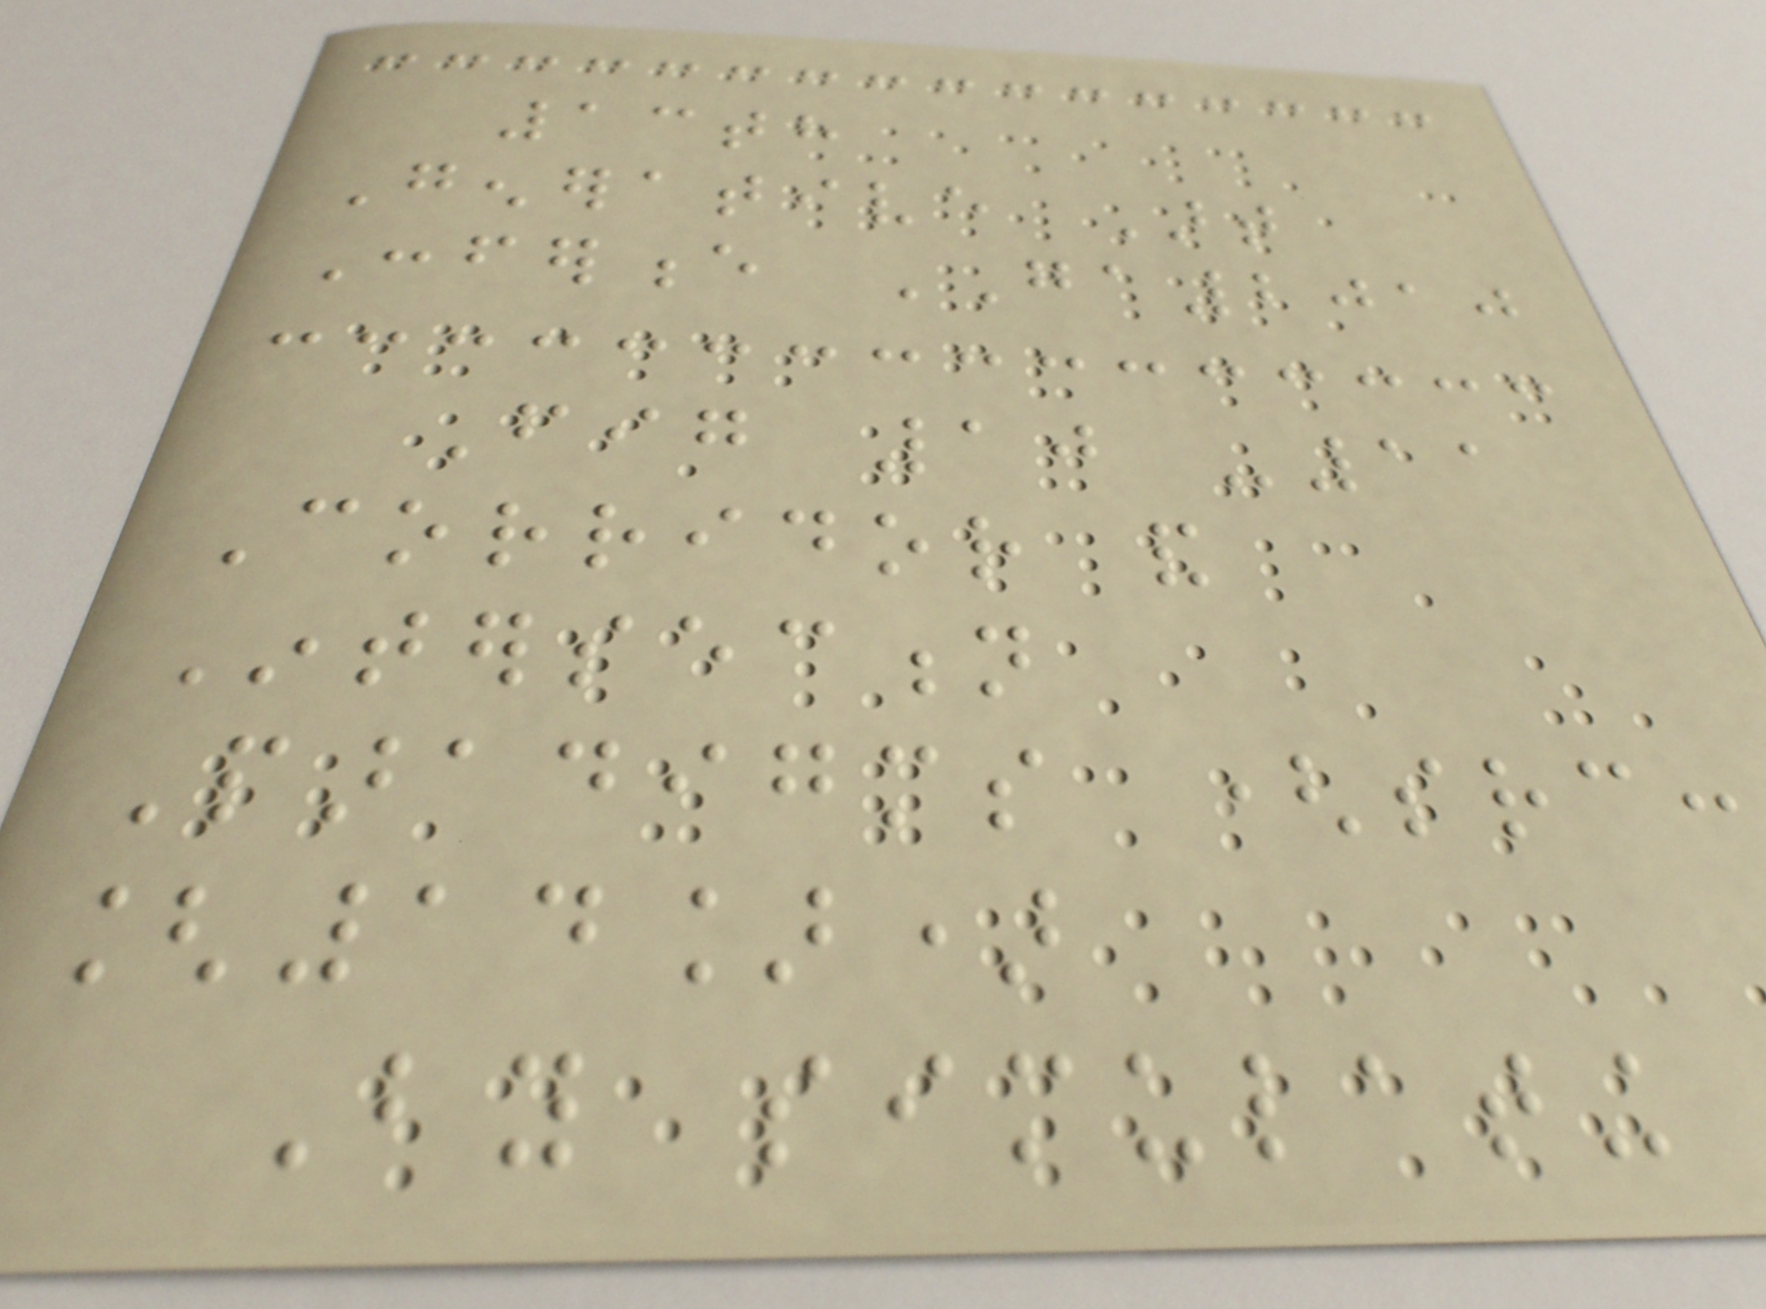13th
Generative Art
Conference GA2010
Fig 10 -11
Corridor and
Intersection
Paradigms (src:
[14])
By simulating
